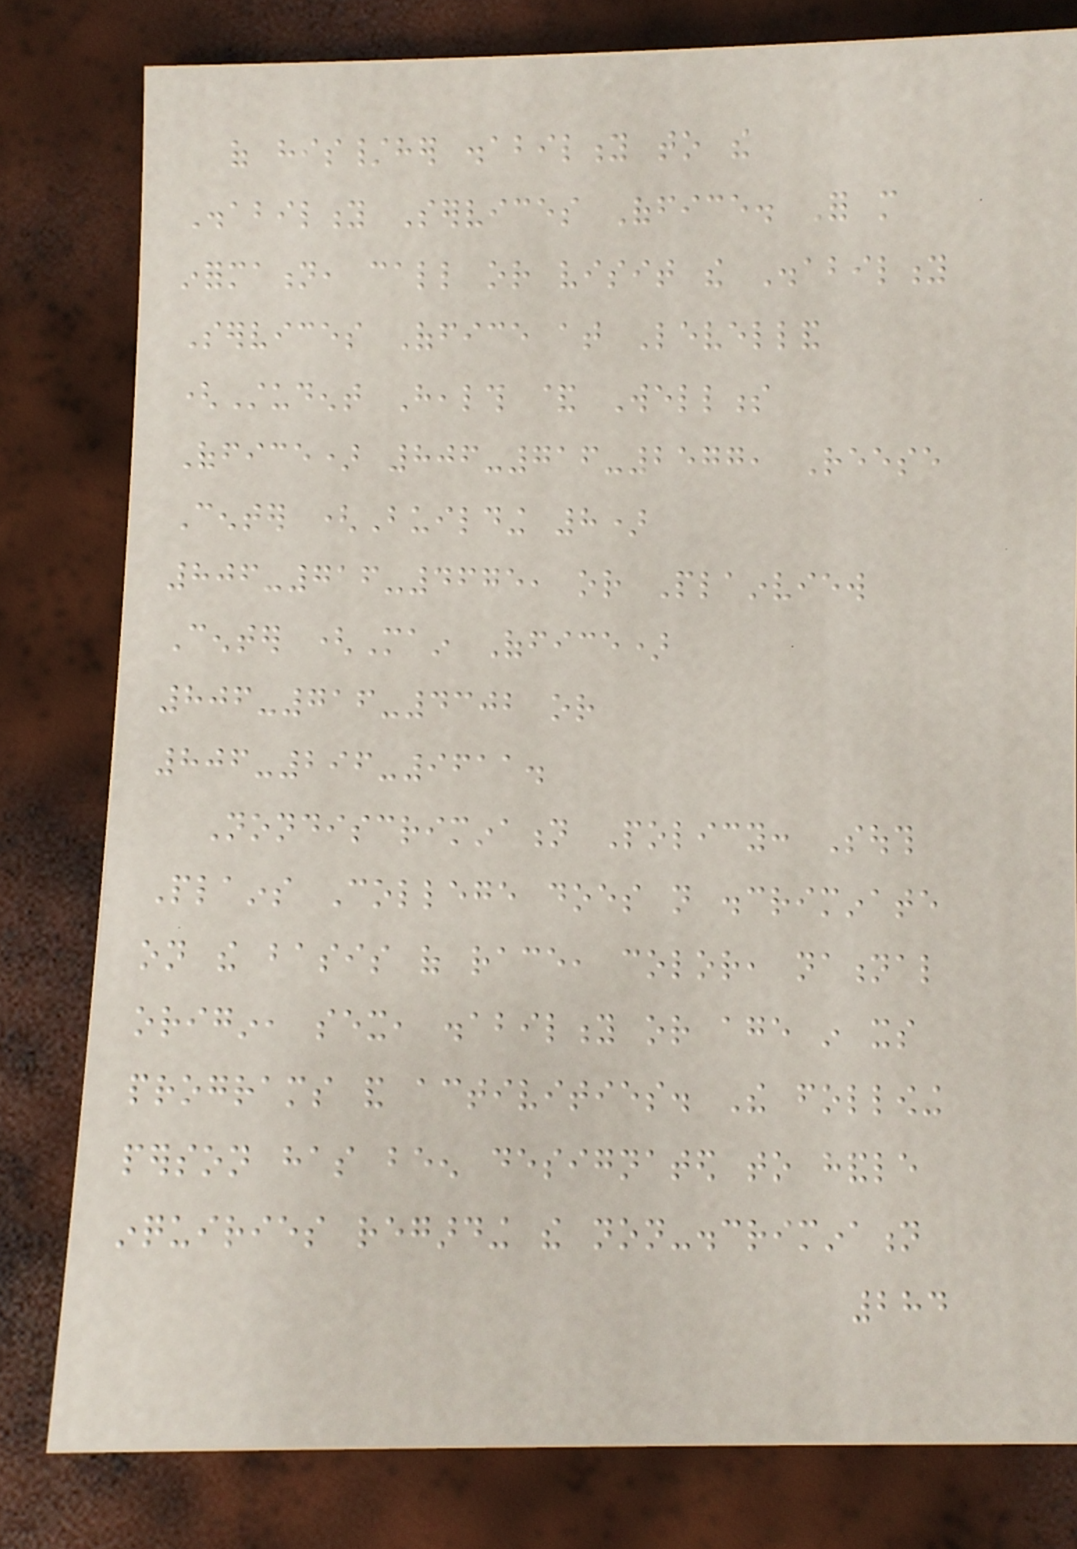of his/her disability to the
Disability Services Office. For more
information, call or visit the Disability
Services Office at Levelland
(Student Health & Wellness
Office) 806-716-2577, Reese
Center (Building 8)
806-716-4675, or Plainview
Center (Main Office)
806-716-4302 or
806-296-9611.
Nondiscrimination Policy: South
Plains College does not discriminate
on the basis of race, color, national
origin, sex, disability or age in its
programs and activities. The following
person has been designated to handle
inquiries regarding the non-discrimination
284
